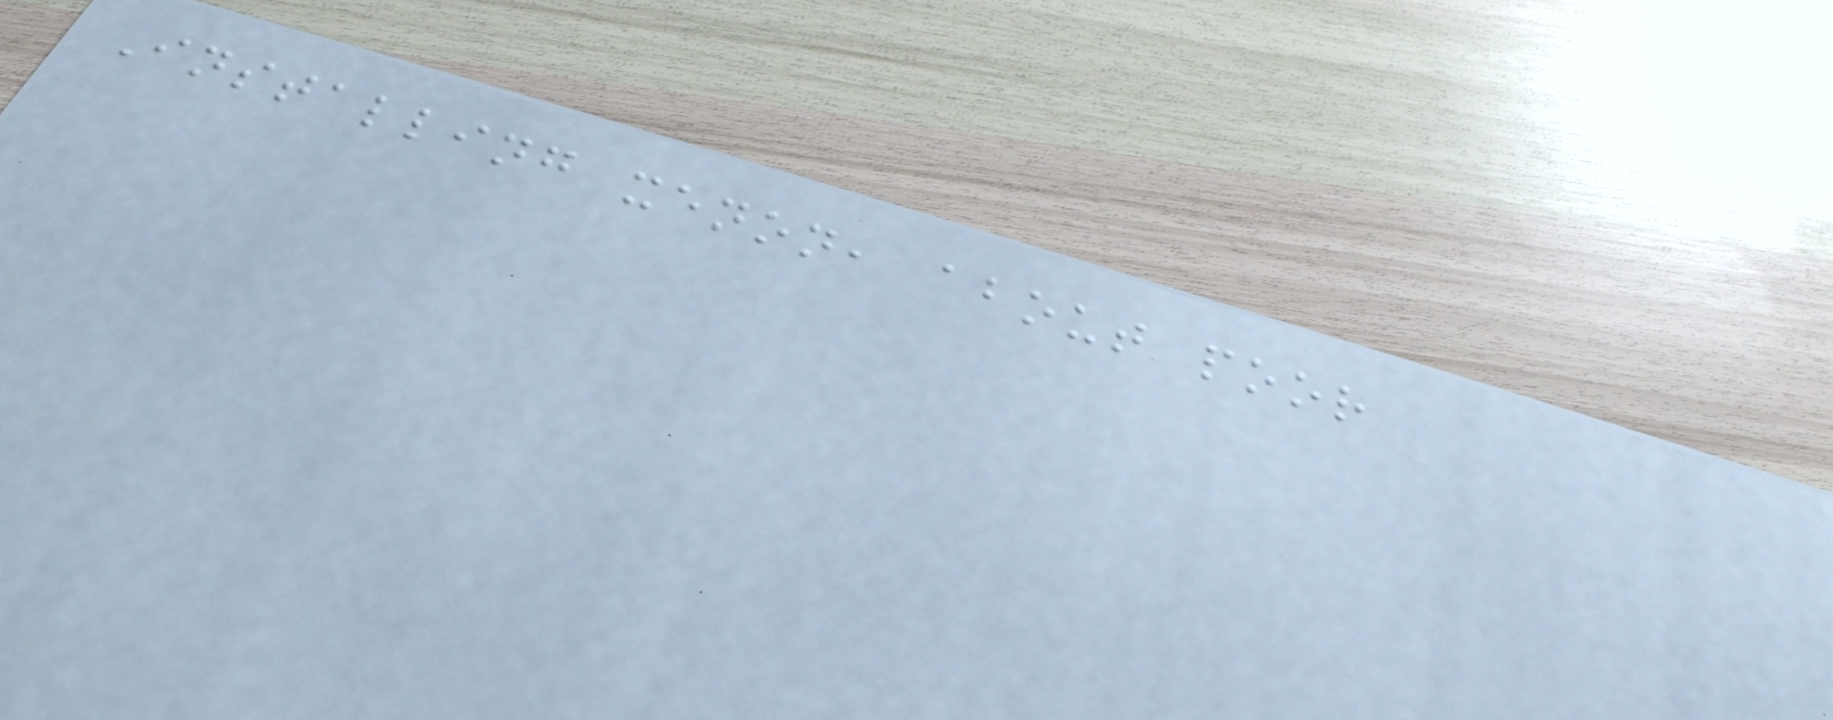Installing xenon, about poor
